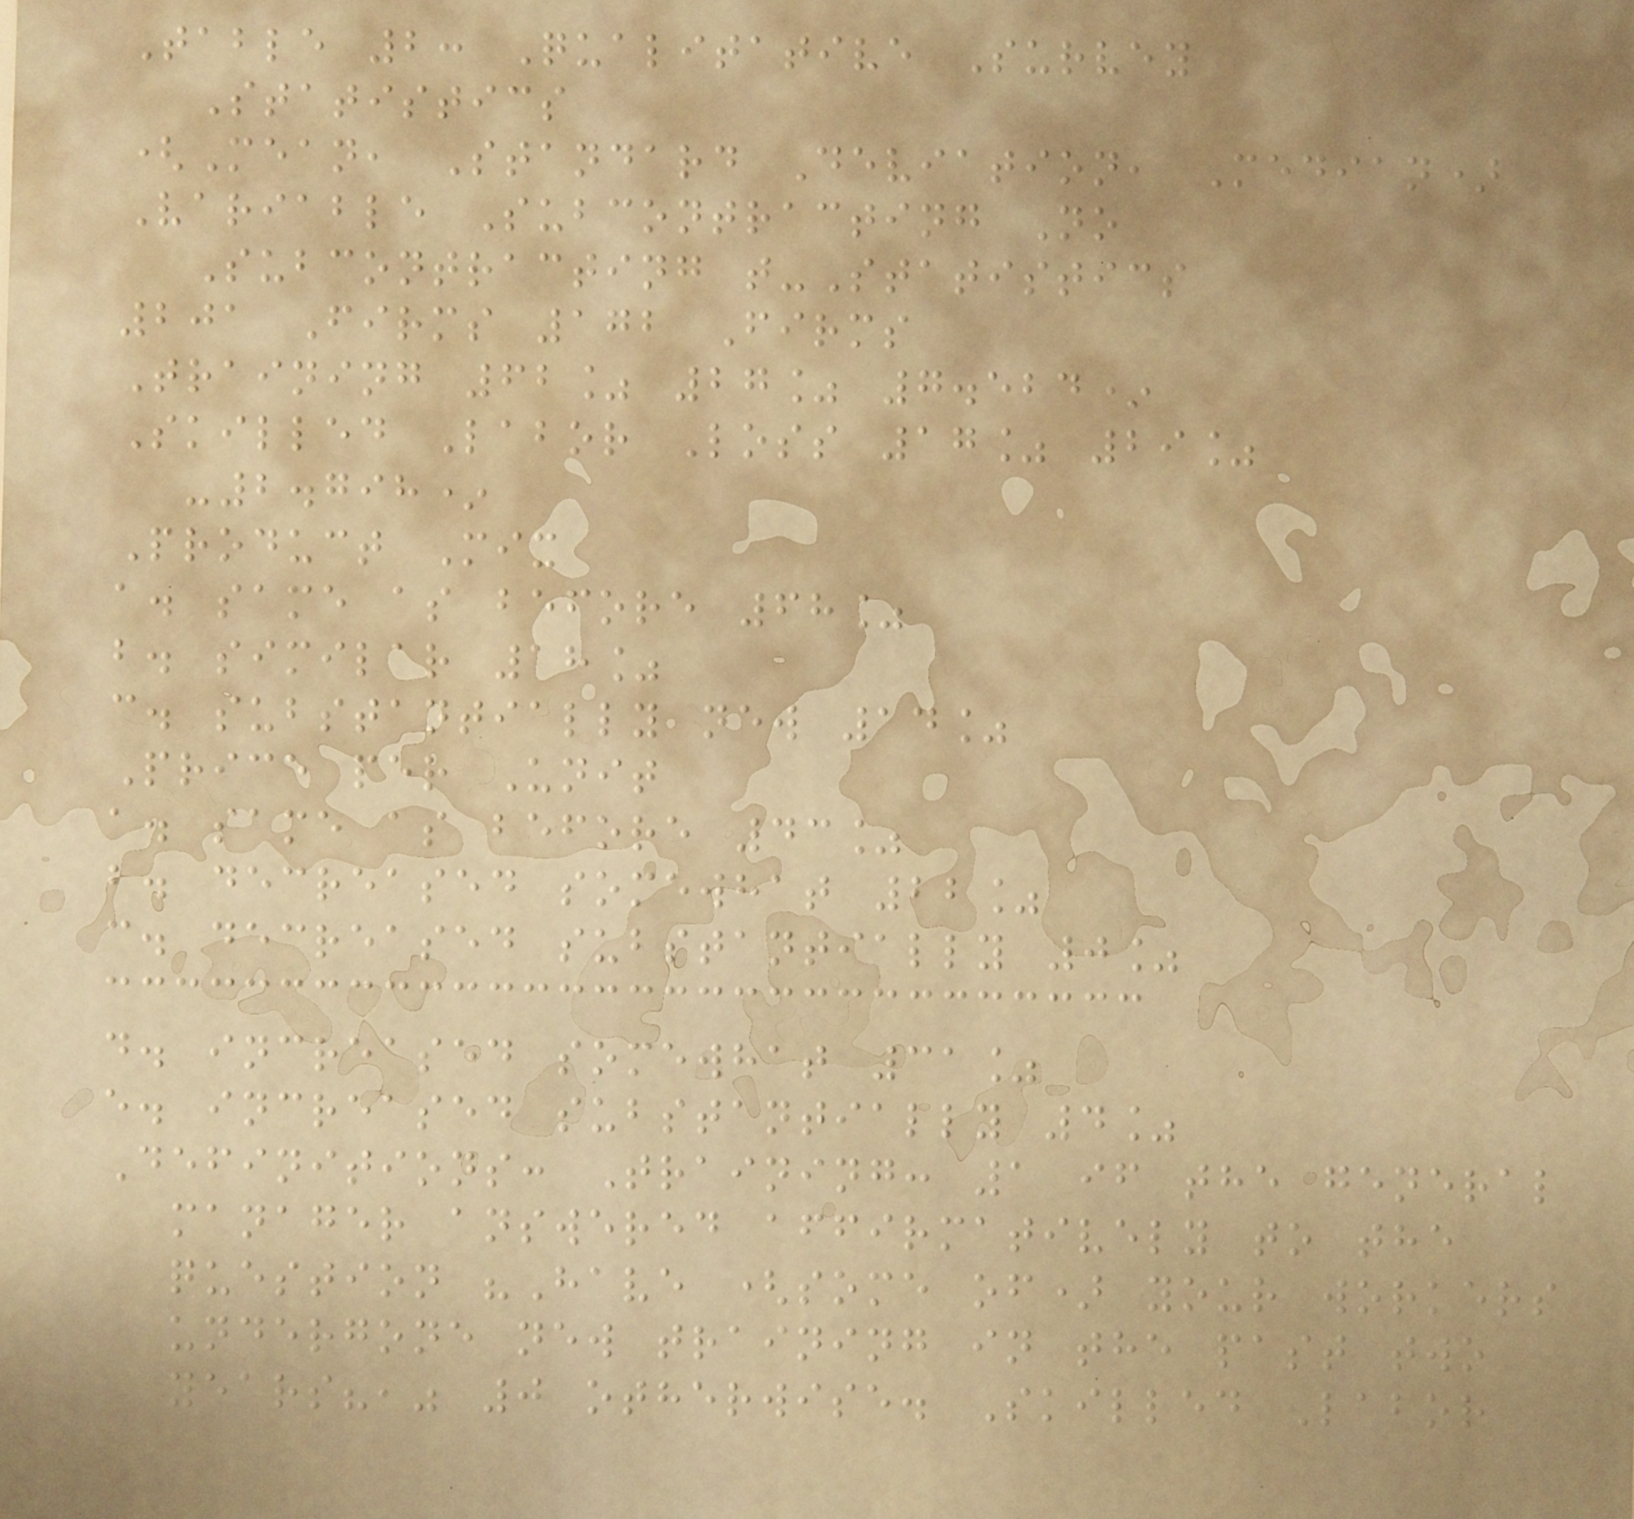Table 2: Qualitative Survey
Statistics
(Mean, Standard Deviation, Median)
Variable Subcontracting No
Subcontracting t-Statistics
201 Firms 172 Firms
Training 62% 27% 7.524*
Skilled Labor Loss 17% 29%
-2.798*
Product Mix
a. same as before 68%
b. similar 18%
c. substantially new 14%
Price per Unit
a. same as before 43%
b. decreased somewhat 22%
c. decreased substantially 0%
d. increased somewhat 31%
e. increased substantially 4%
Definitions: Training: 1 if the general
manager answered affirmatively to the
question "Have (some of) your workers
undergone new training in the past two
years?," 0 otherwise. Skilled Labor
